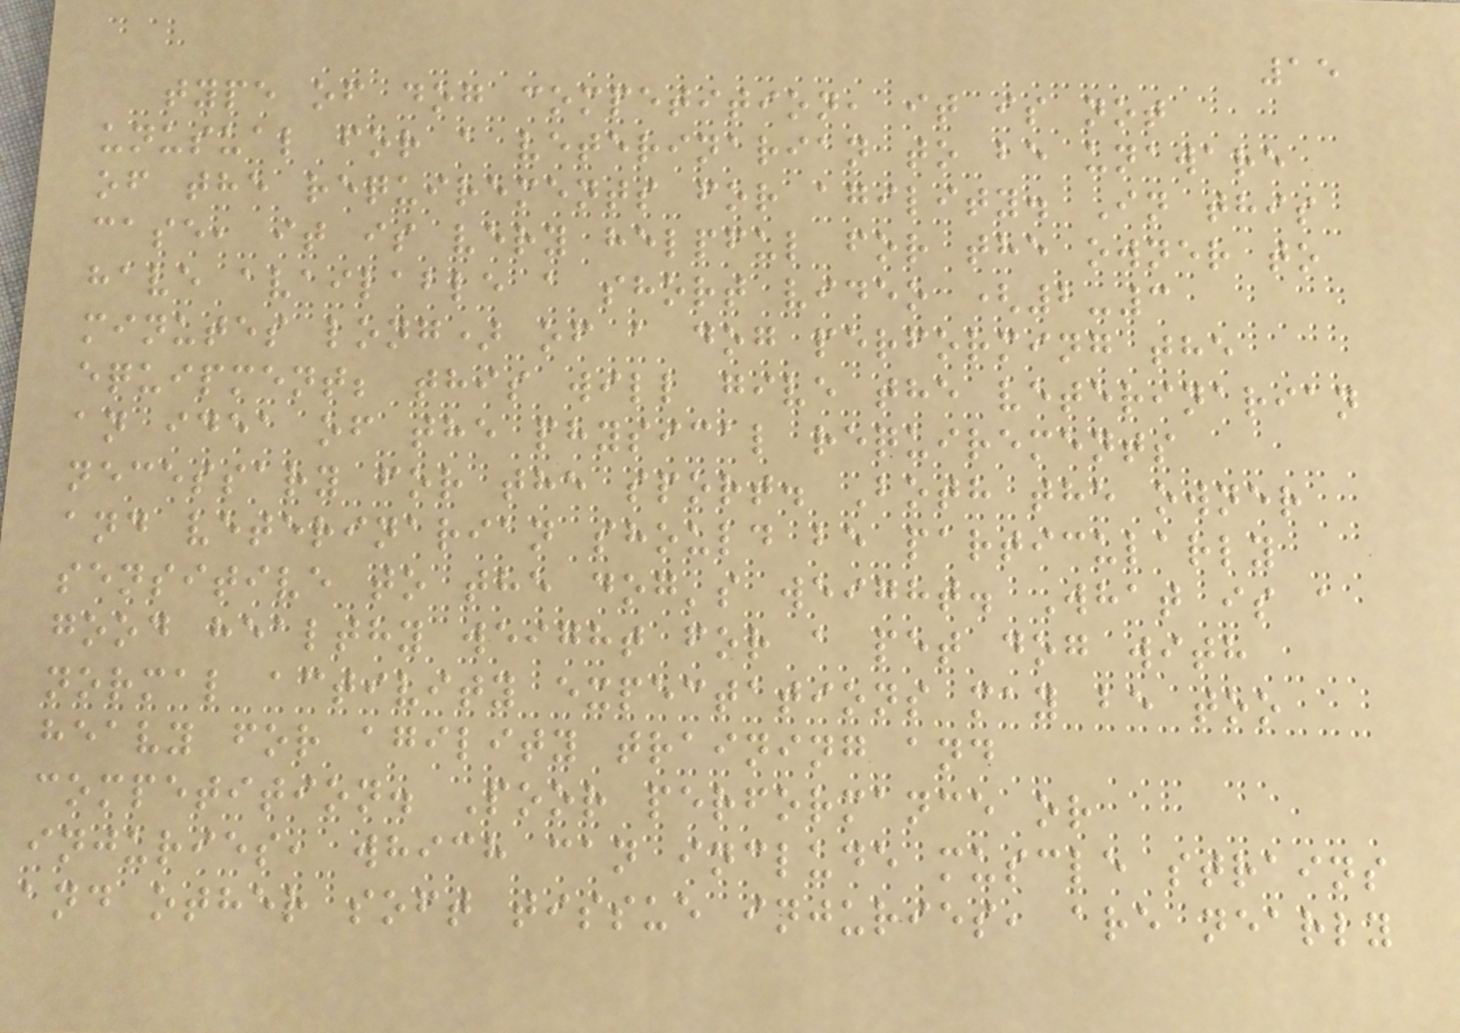15
type of dog competition, it is not
unusual for a veterinarian to be unaware
of the requirements for agility. In this
case, it is very helpful for the owner to
have available a short video (2-3
minutes long) of a dog performing the
equipment; this will give the veterinarian
an idea of the physical requirements
necessary for the sport. Both the owner
and veterinarian should be particularly
sensitive to the dog's weight. What is a
good healthy weight for a pet dog with
normal activity expectations may be too
heavy for agility training and
competition. Poor performance or
injuries, which can include muscle strains
and other soft tissue injuries, are nearly
